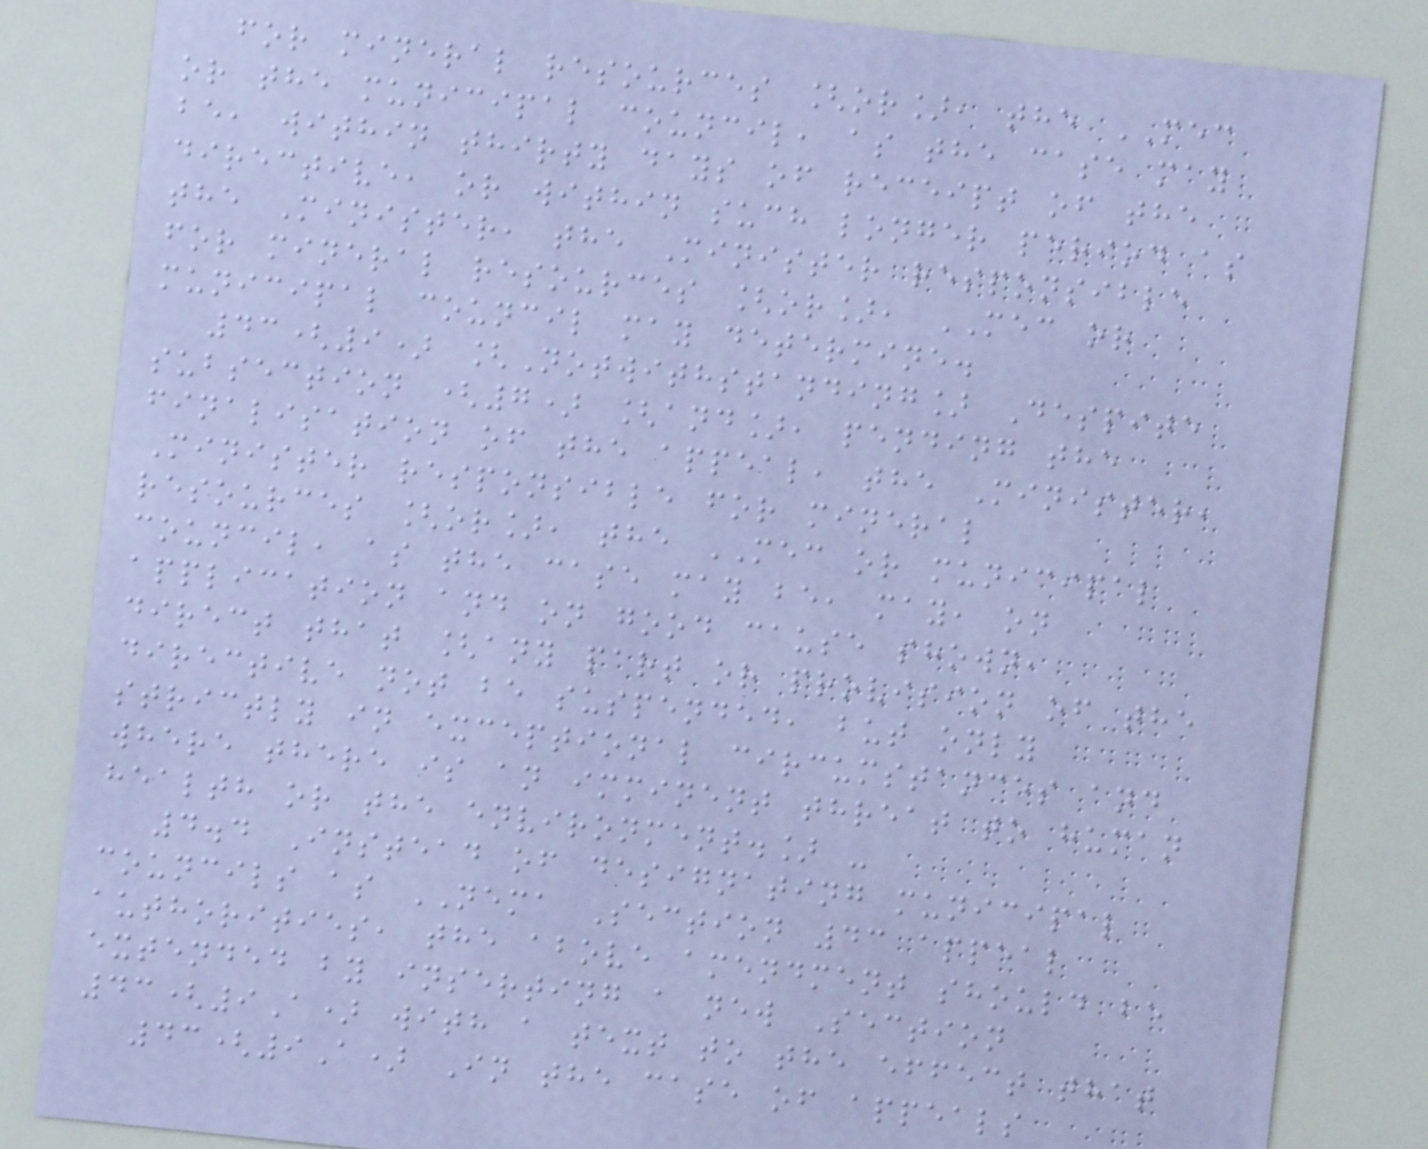for mineral resources [or], the MEC
or the municipal council, as the case may
be, within thirty days of receipt of the
directive, or within such longer period as
the Minister, the Minister responsible
for mineral resources [or], MEC or
municipal council may determine.
43(9) [Notwithstanding] Despite
subsection (7) [and], pending the
finalisation of the appeal, the Minister,
Minister responsible for mineral
resources [or], the MEC or municipal
council, as the case may be, may, on
application and on good cause shown,
direct that [any part or provision of the
directive not be suspended, but only
strictly in exceptional circumstances and
where there is an imminent threat to human
health or the environment.] -
4.4 Instead of designating municipal
councils as NEMA Section 43 appeal
authorities, the above amendment should be
extended by inserting a new Section
43(9A) with a text to the effect that
43(9A) In the case of appeals
